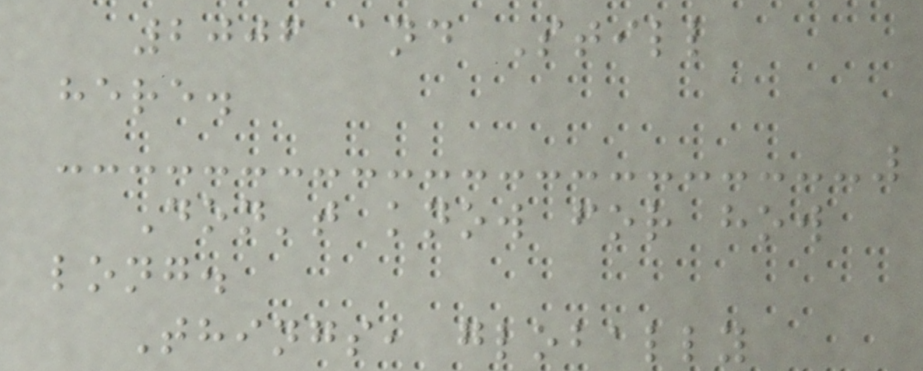2006 and Still
here.
Don't know for how
long.
Things, globally
